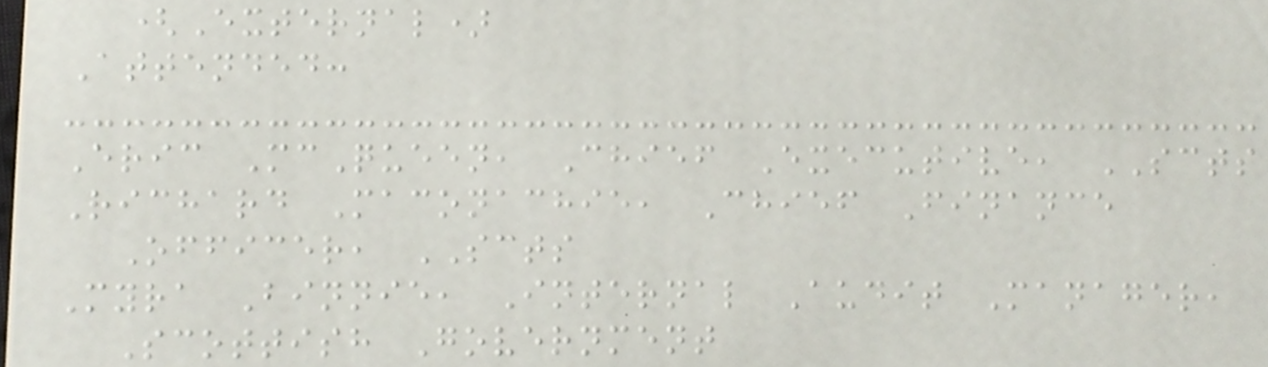(External)
Attended:
Eric McQueen, Chief Executive, SCTS
Richard Maconachie, Chief Finance
Officer, SCTS
Myra Binnie, Internal Audit Manager,
Scottish Government
